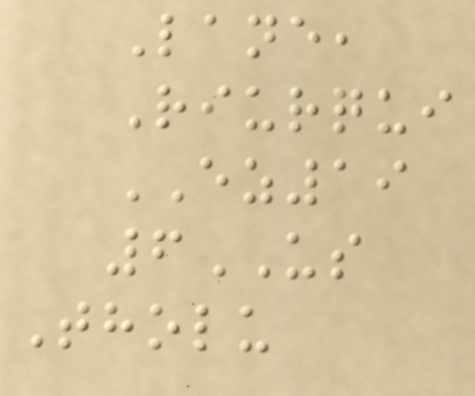Lane,
Riurqui
EZ19
6US
Tholu
